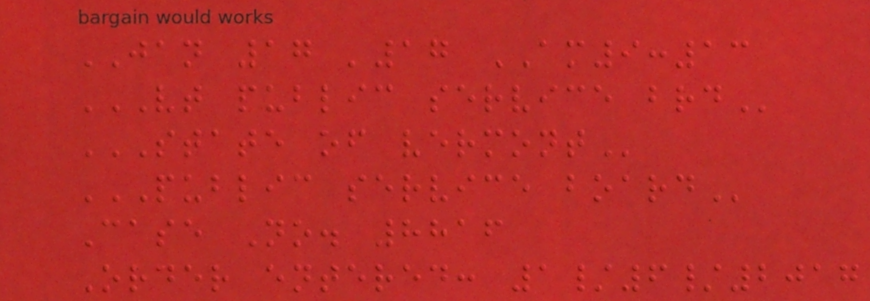JAN 17 '17 AM9:13
VT PUBLIC SERVICE BRD
STATE OF VERMONT
PUBLIC SERVICE BOARD
Case No. 8816
Order entered: 1/6/2017
